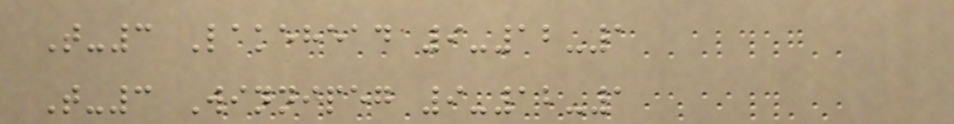T-3 Lakehead 9-12-1
T-3 Winnipeg 9-12-1
